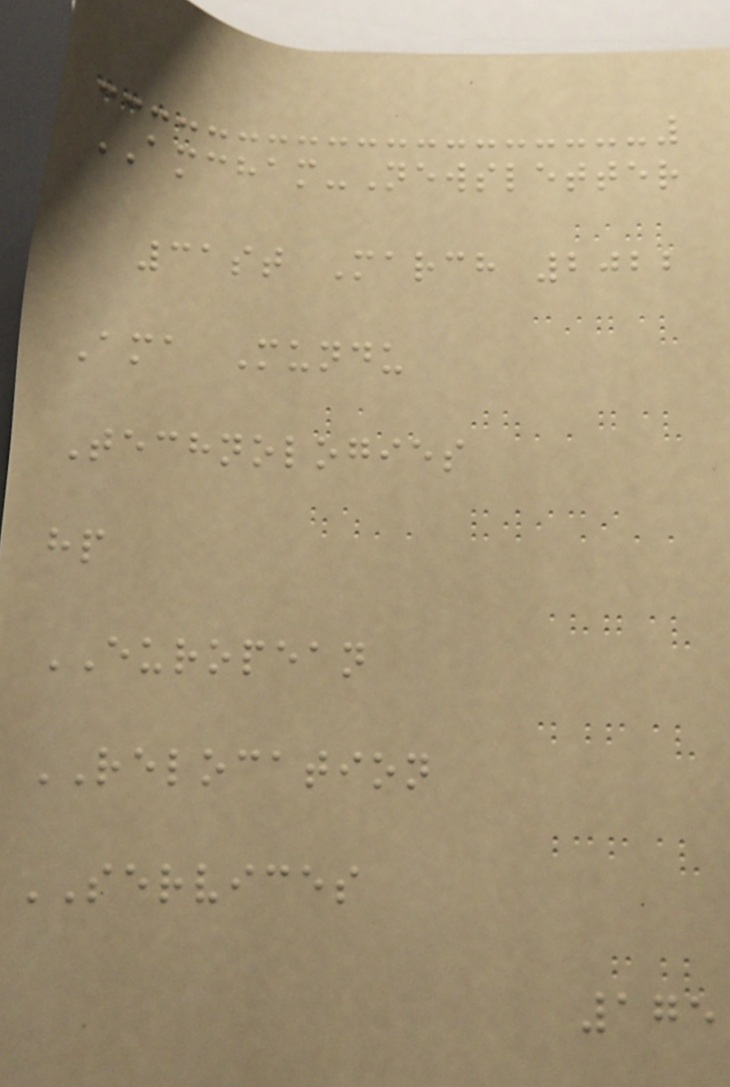AMCHAM-Newsletter
31st March 2022
Ama Mundu
Technologies
hp
EUROPEAN
RELOCATION
SERVICES
175
